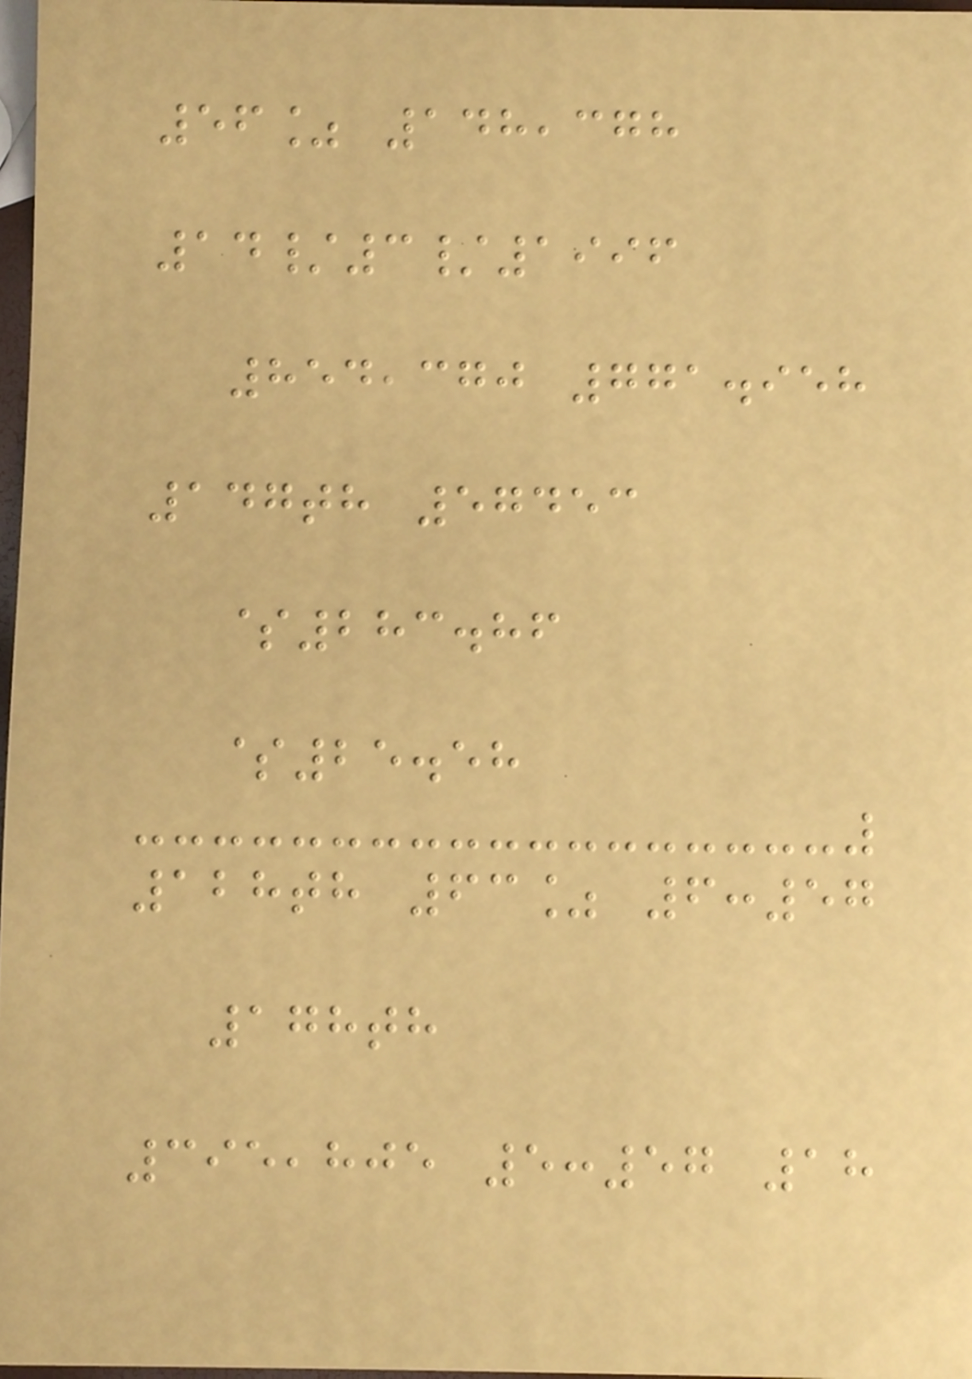56% 148,378
14/3/1996
854,370 771.958
147th 57453
$283.86
$25.58
128th 63% 6:57
178th
395,805 5:57 18
